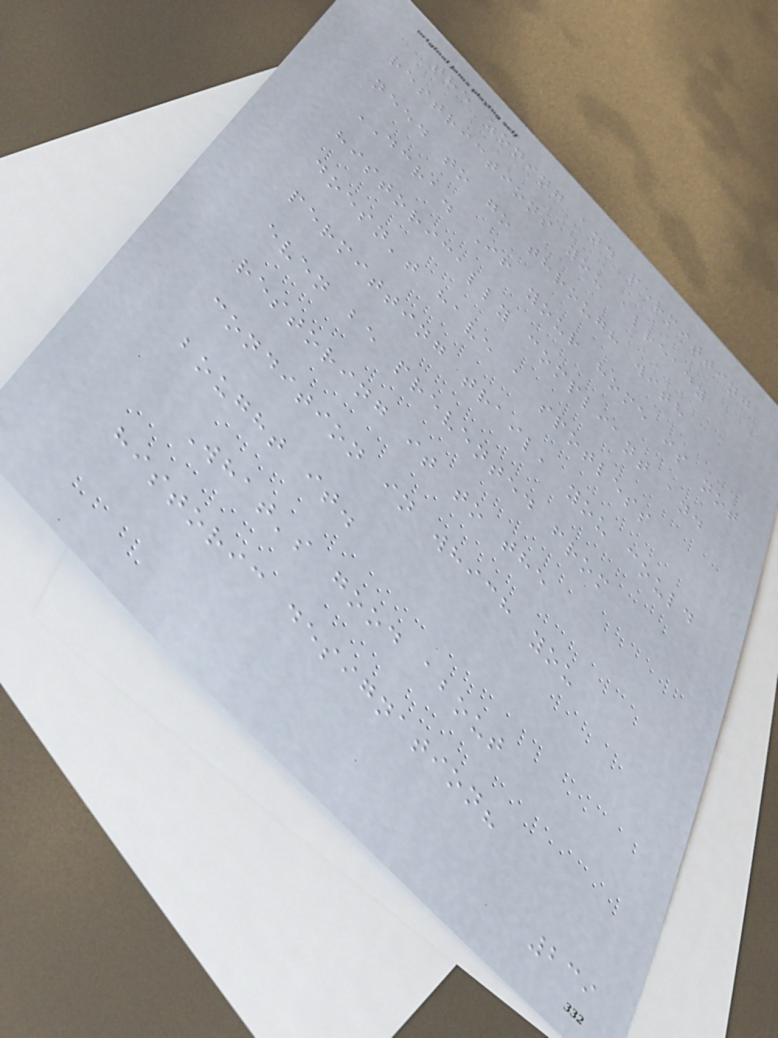the zoning and permitting
restrictions you already
need to go through with
DCRA. If your home is not
historically compliant and
doesn't have a spotless
permitting trail, you could
even be prevented from
restoring it to the
condition in which you
bought it.
What's good about
historic designation?
239
